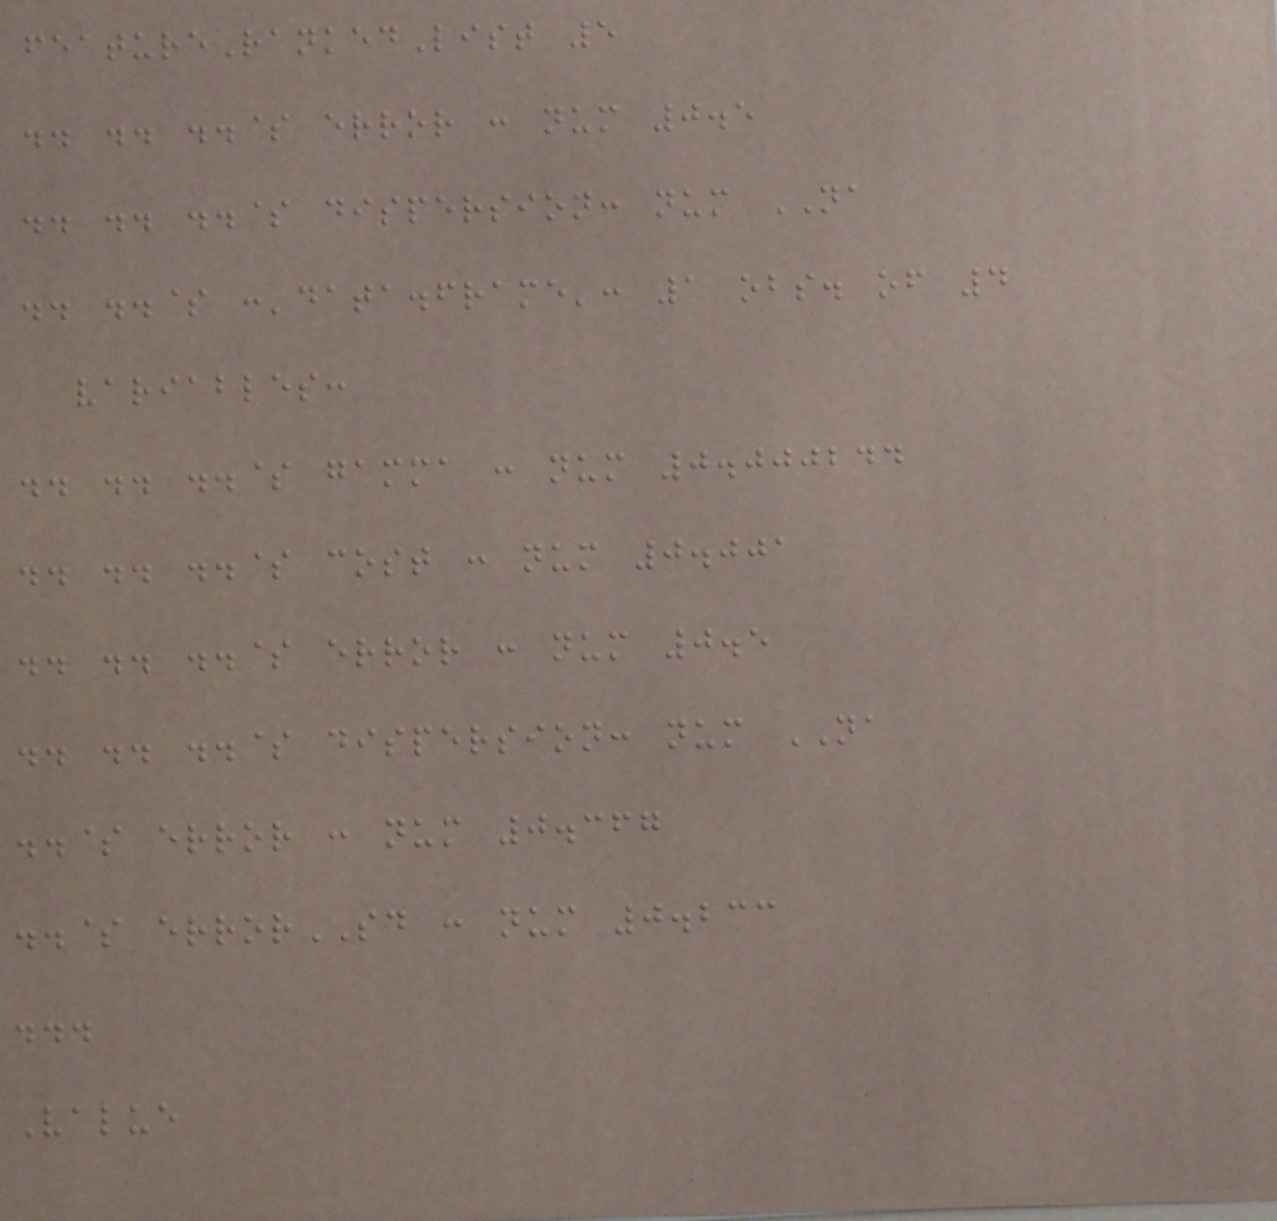featureRankedList 5
.. .. ..$ error : num 0.5
.. .. ..$ dispersion: num NA
.. ..$ :'data.frame': 1 obs. of 4
variables:
.. .. ..$ gamma : num 0.000244
.. .. ..$ cost : num 0.001
.. .. ..$ error : num 0.5
.. .. ..$ dispersion: num NA
..$ error : num 0.367
..$ errorSD : num 0.233
...
Value
